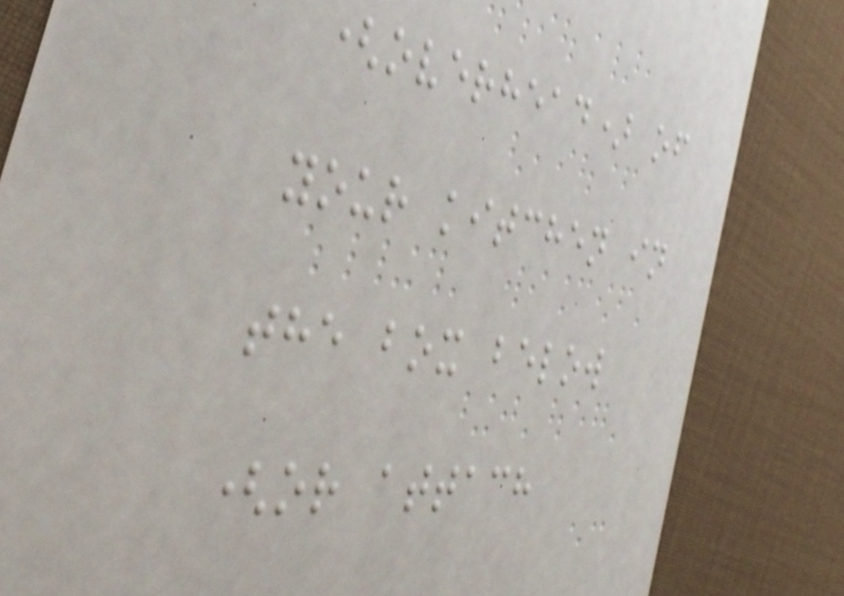(overhead) of
your kitchen in
the box below
(or attach
